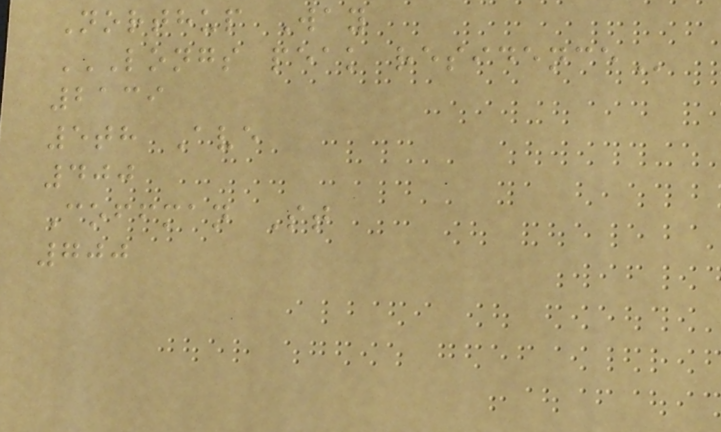Northup Way
LONGS PEAK RESIDENCE
2139
5th Ave
400
Coffman St
700
